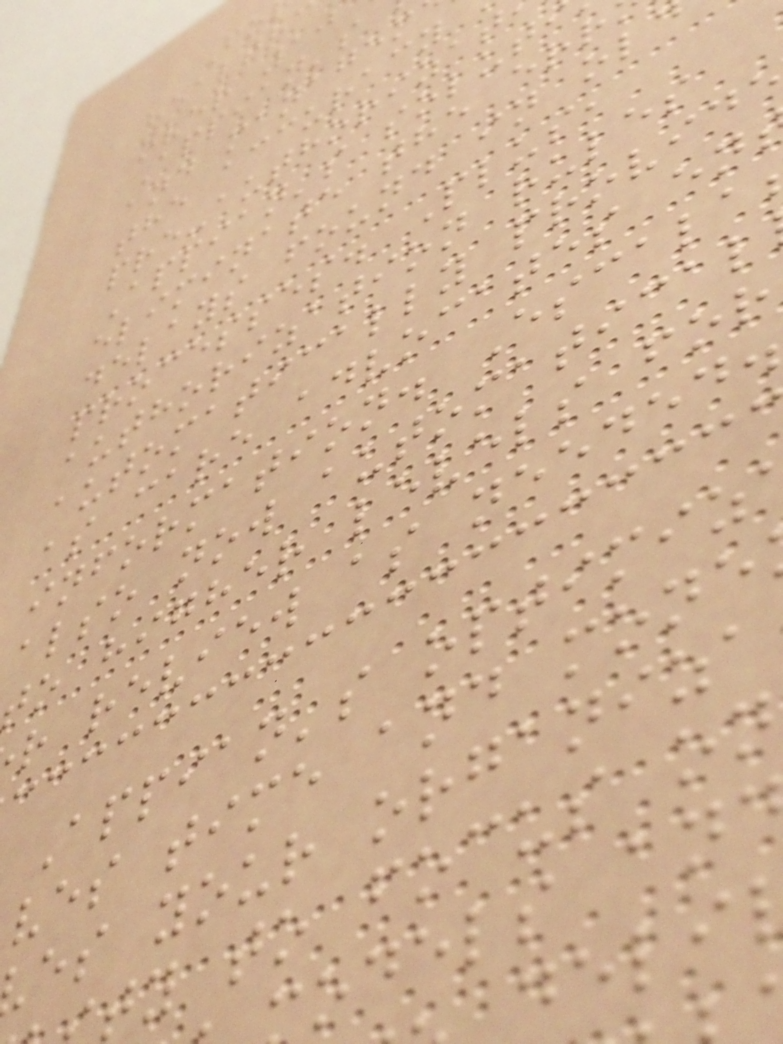over 10
Appian's
and managem
the accuracy
pre-authorizat
Appian's solut
eliminate the err
delays found in ol
processes. Plus,
authorization rules
automatically provid
as care advocates en
information. Escala
also now automatical
o higher levels for
r review as needed.
Appian's optimiz
ves time and mone
es your organiza
ty to focus on
odels an
